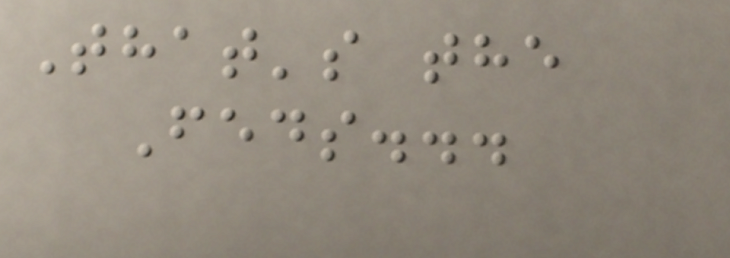That's the
Feds...
